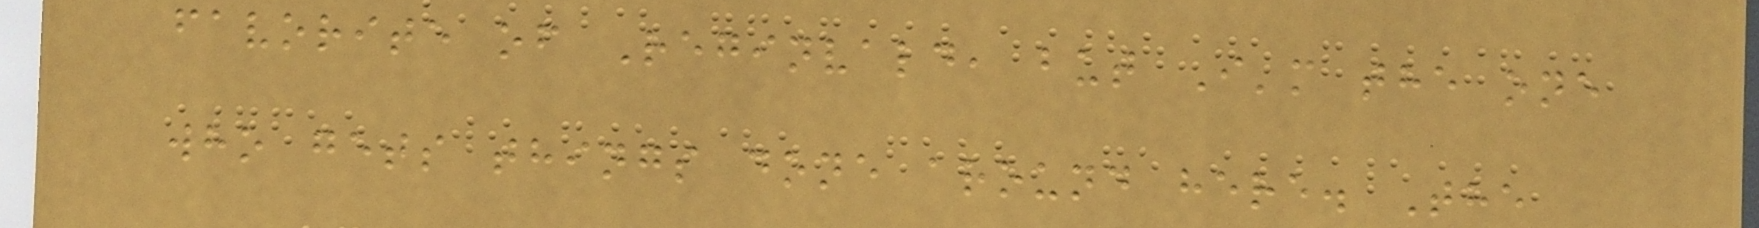favorite of Reginvald, but I'm the one
who gets things done around here. The
